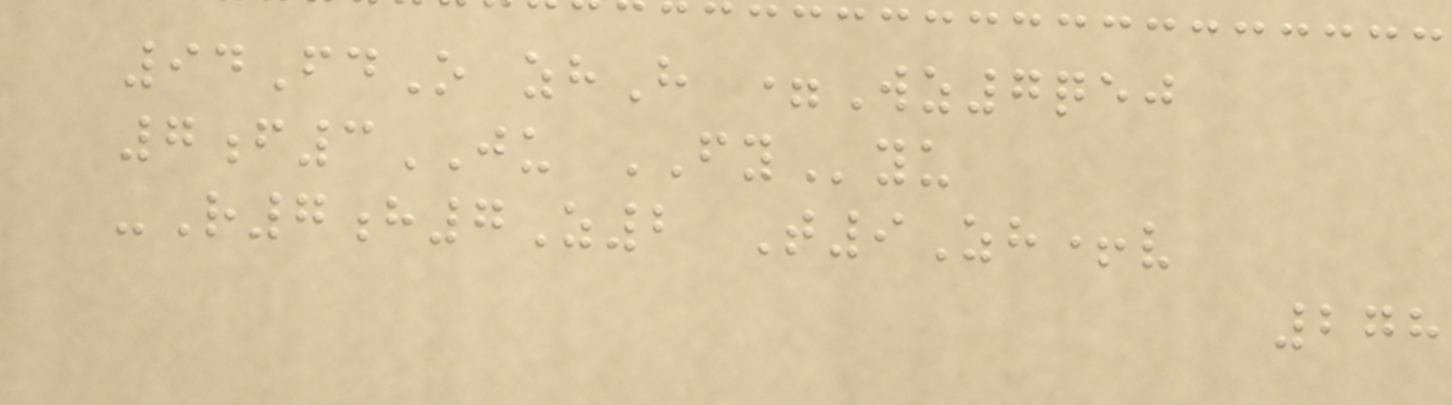94FdO zhH =Wz7qej
7f3JU FYyu
-R7h7Z2 T9Zh+v
278
